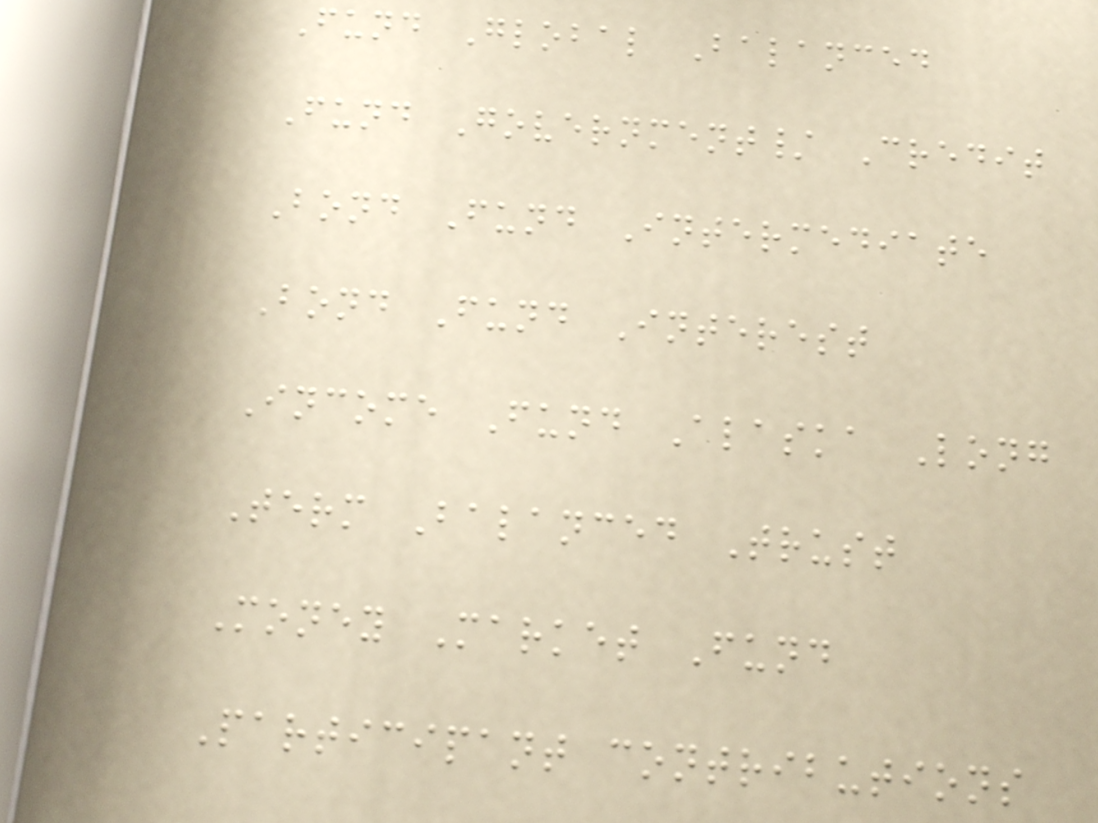Fund Global Balanced
Fund Government/ Credit
Bond Fund Intermediate
Bond Fund Interest
Income Fund Alaska Long
Term Balanced Trust
Money Market Fund
Participant contributions
